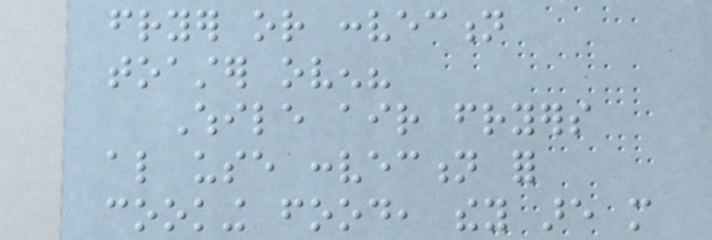fryer or convection
toaster oven?
While air fryers
also use convection for
cooking food, they are more
